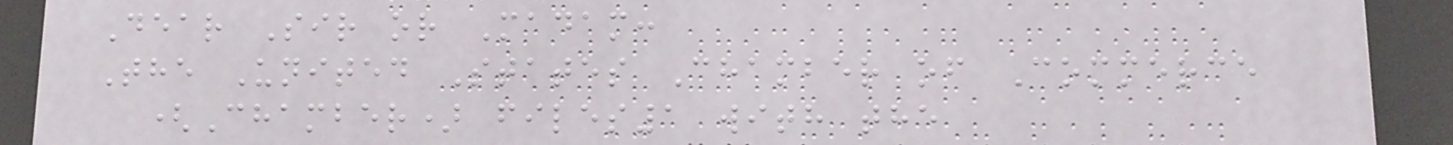Dear Sir or Madam:
The United States Chamber of Commerce
(Chamber) files1 with the
